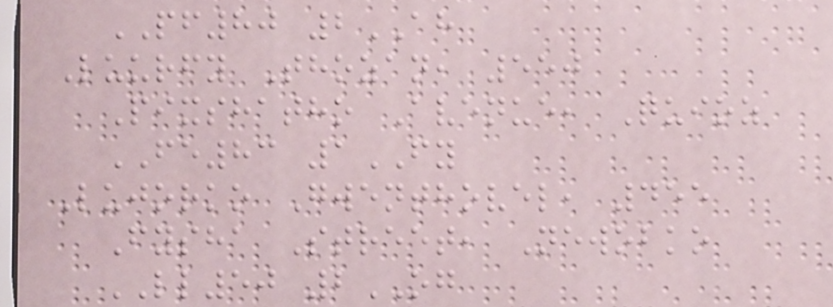PF80 2AH
Luurfy Thozan, 550
Pixshatho Avenue, Quioz
FE83 1FY
Lujorko Gwenthovel, 455
Fysha Street, Newobko
LL50 2OG
